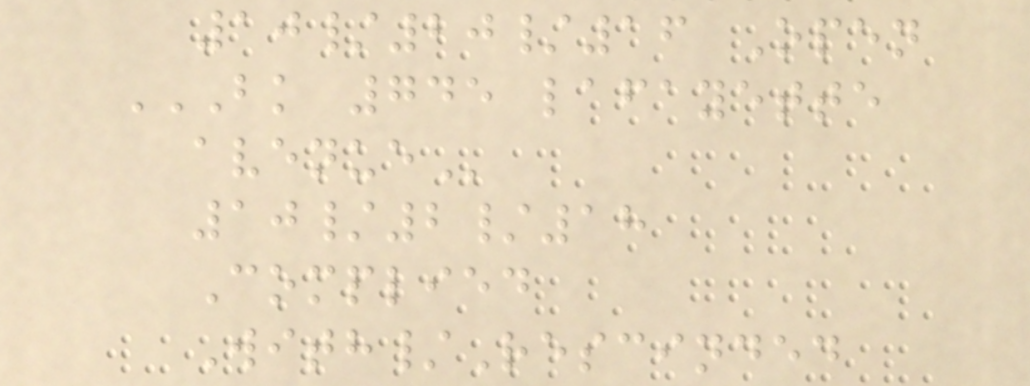10/20/16 Open
BK 745 LAFAYETTE
AVENUE
10/2/18
Complied
With/Rescinded
